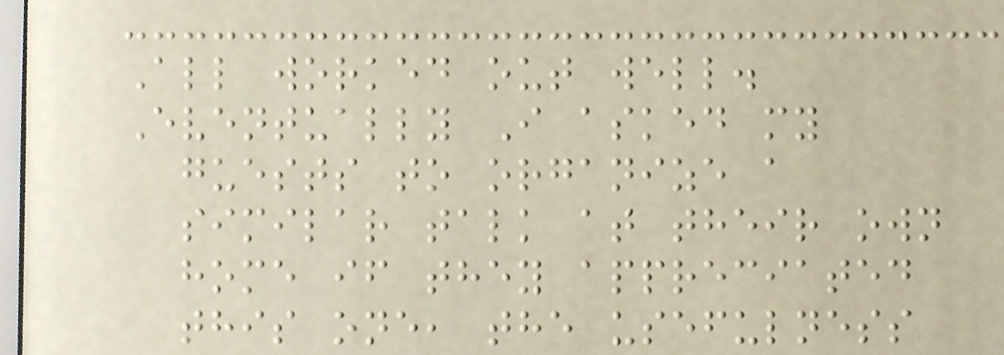All worked out well.
Eventually I asked my
guests to organize a
similar talk at their own
home if they appreciated
this one, the usefulness
